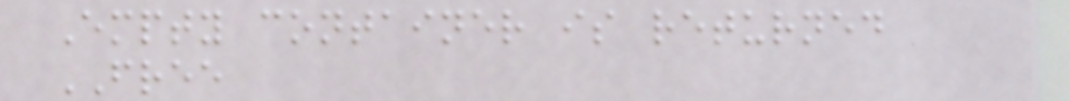Empty container is returned
FREE
